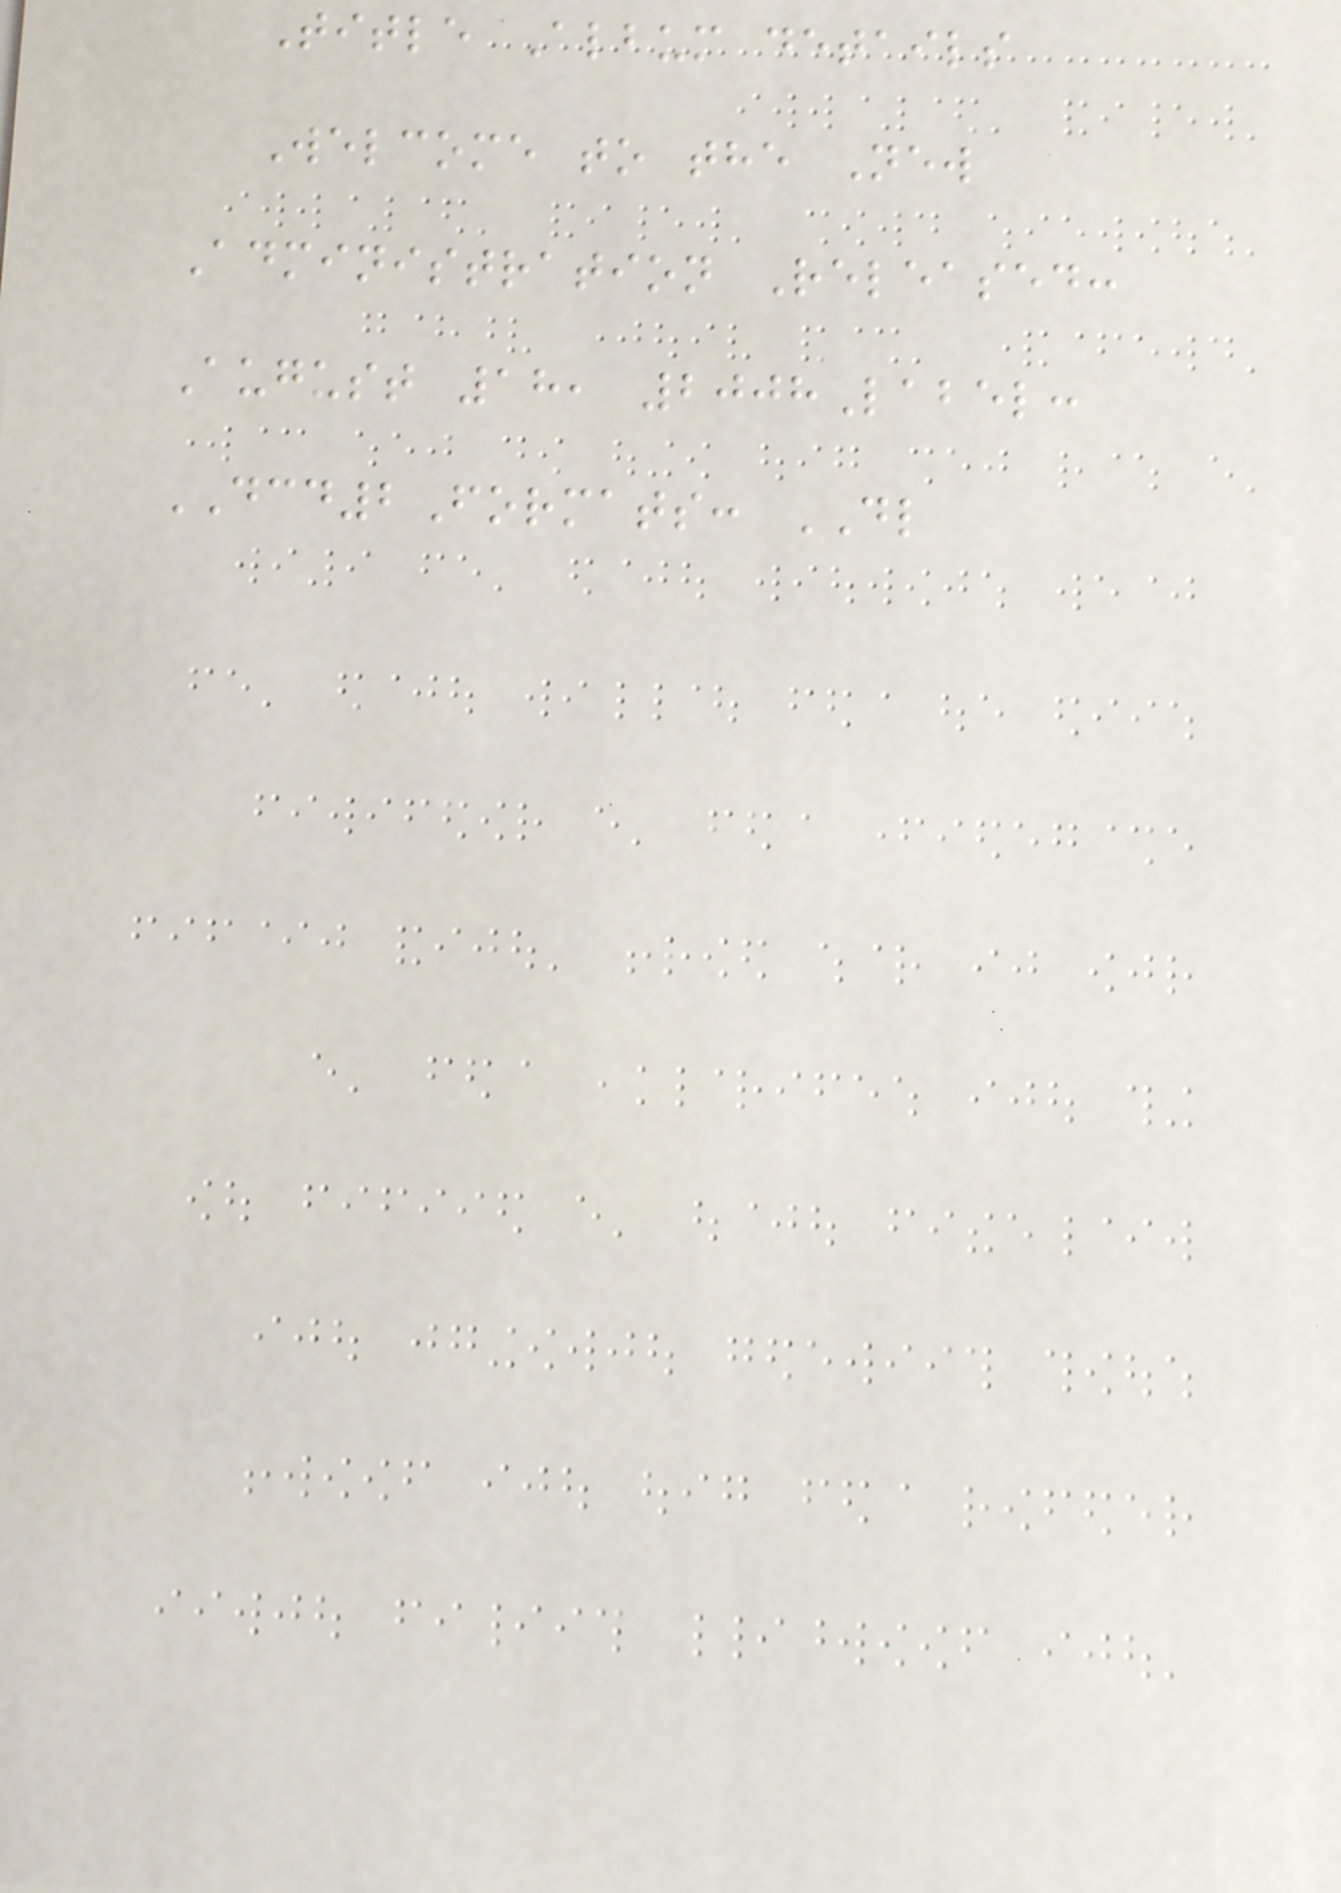Title Album details
Welcome to the New
Administration Released:
August 18, 2008Label:
DCD2Formats: DL
